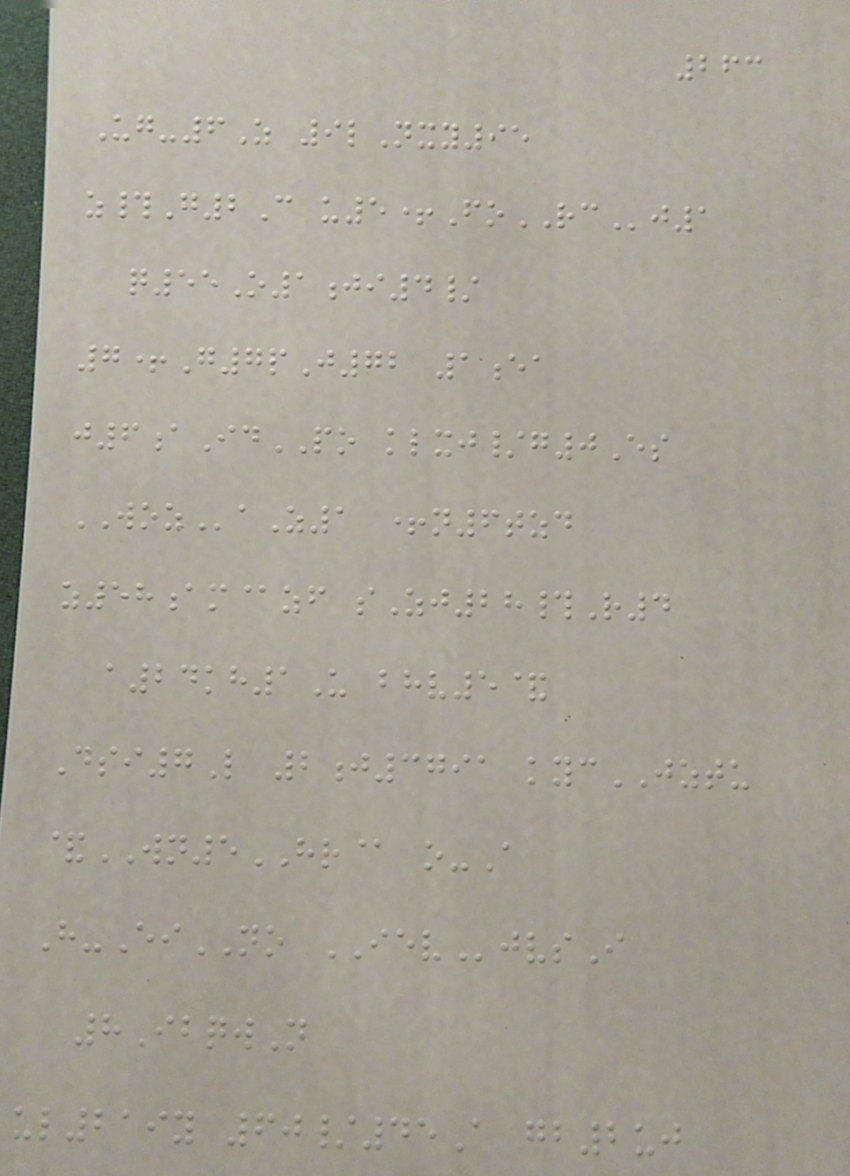263
Ug-6Z 9lNxy95
z#G2C u5+FoRCj1
q55O1ji4/
7+G7pJ72 1ea
j6aIdPO klxj/g0Es
WOZaZ1 +n6tzd
z58am@zf sZj28#R4
a24kh1U bhv5&
Dsi7L 2j3791 kycJZTU
&WN5HR@ o-A
H-EiNO IEVjvsI
8IbqwN
ul219y 60/45A gb2uj
